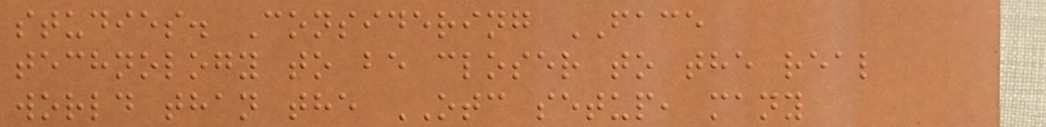studies. Considering FACE
technology to be closer to the real
world than the OTC setup, many
